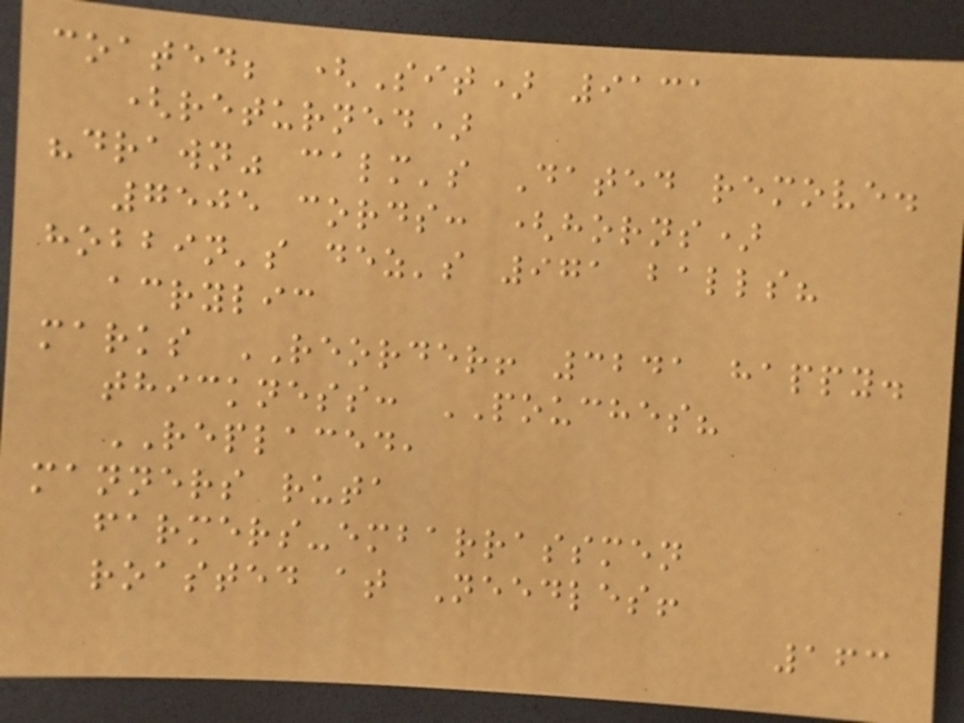coated; (Sit) 9131
(returned)
"drawn" calm's Dated remove.
7505 cords: (horns)
hobbin's dez's 971 balls?
acrylic
marks REORDER! 3241 happy.
thickness: POUCHES?
REPLACED,
manners ruta
farmers-embarrassmen
roasted at Needles!
163
